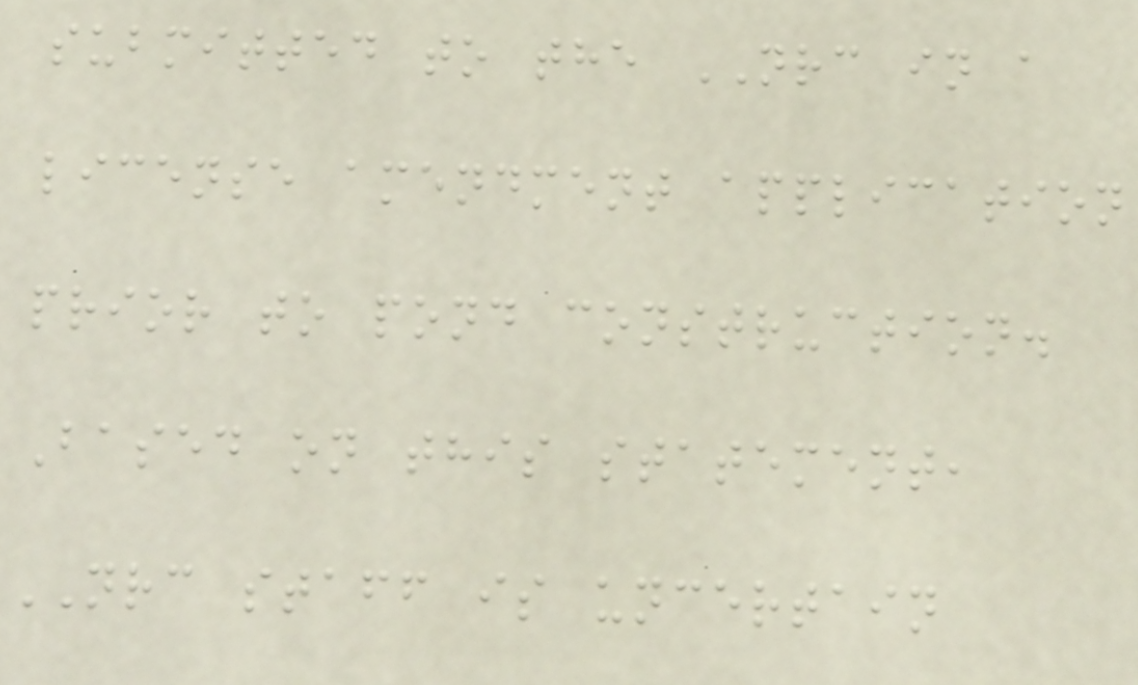submitted to the NRC in a
license amendment application
prior to pond construction.
Based on this statement,
NRC staff is uncertain
